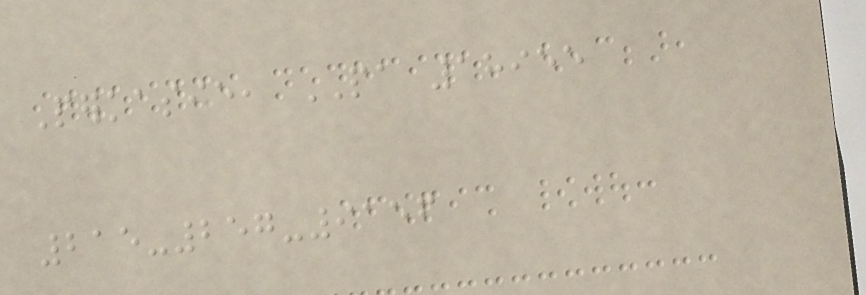Perkasie, PA 18955
215-257-9156
